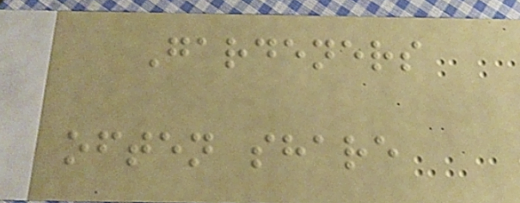Gardeners
often share
